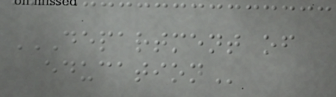DEPARTMENT OF
EDUCATION
